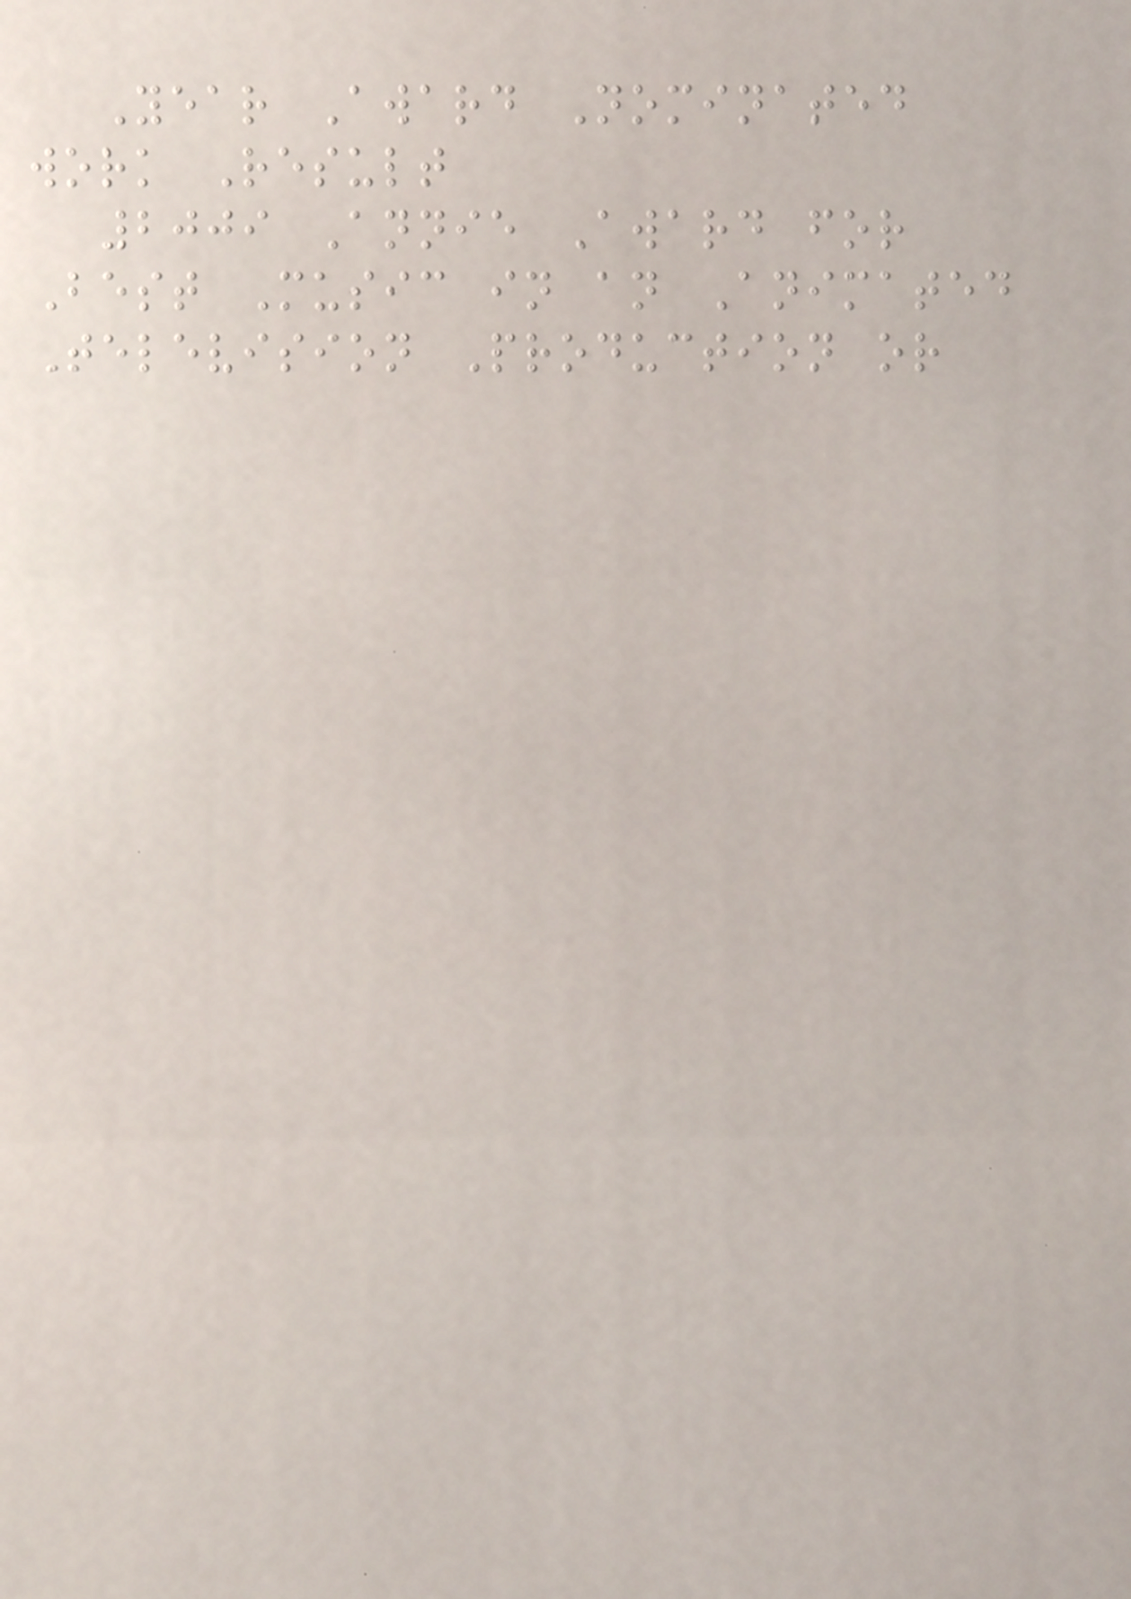Year Award Nominated
work Result
2009 Annie Award for
Best Music in an Animated
Television Production or
